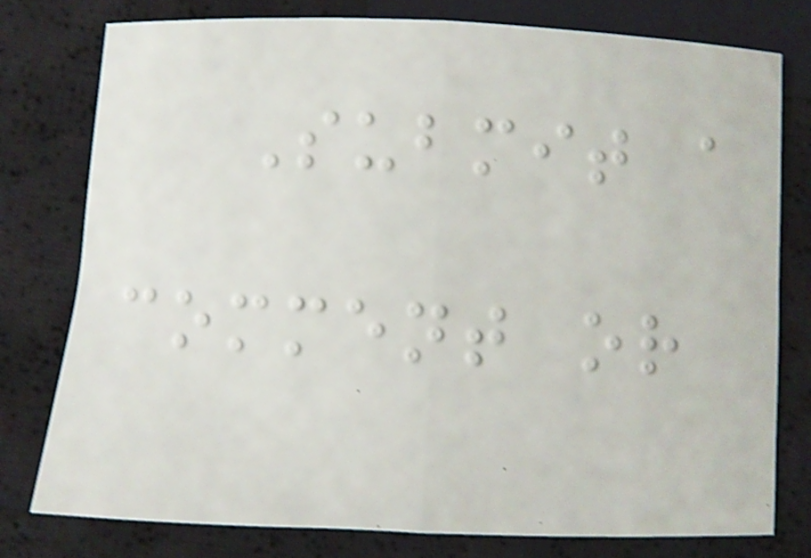Submit a
comment or
